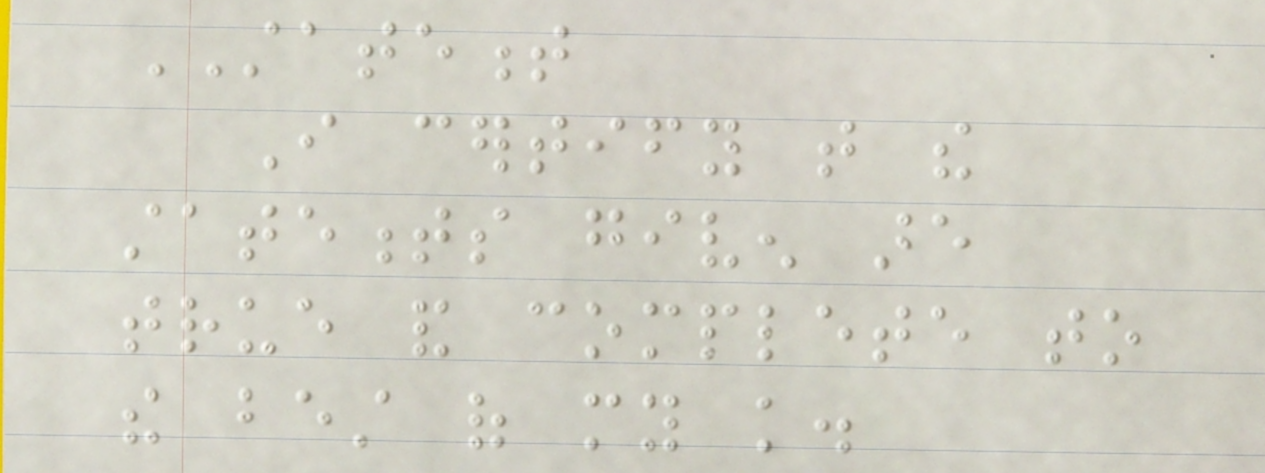STATEMENT
I certify that the
statements given are
true and complete to
the best of my knowledge.
